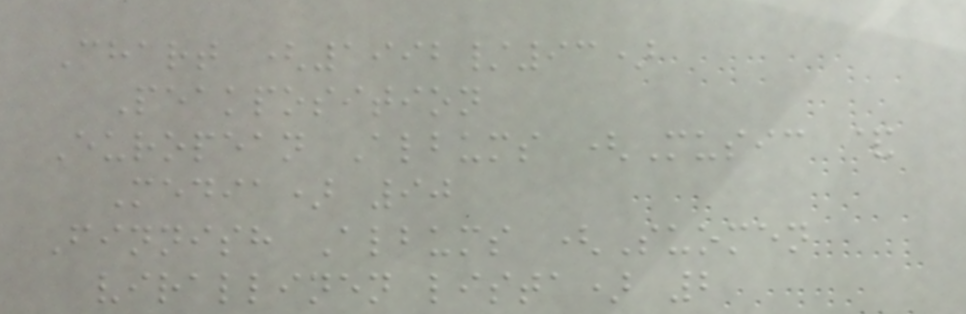Chart (1992/93)
Peakposition
European Albums (Music &
Media) 90
Finnish Albums (Suomen
virallinen lista) 2
